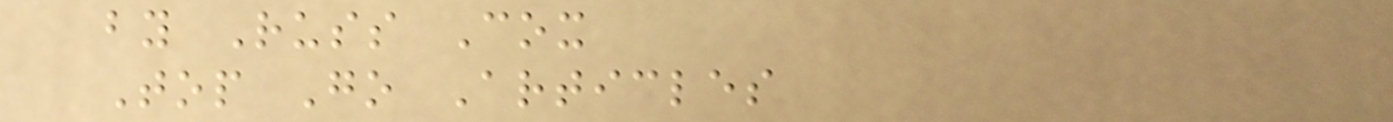by Russ Cox
Top Go Articles
